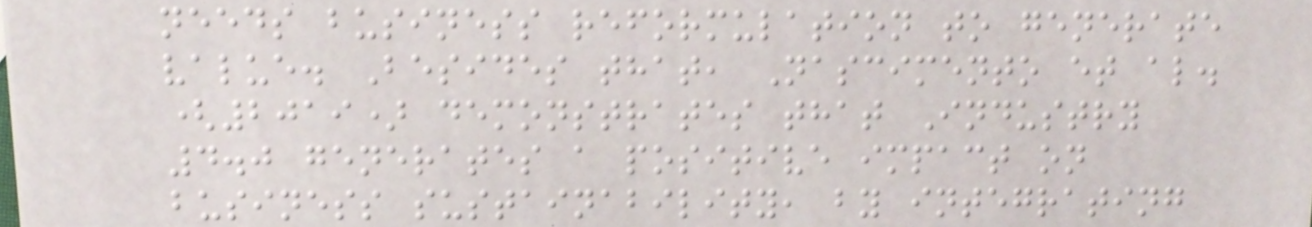needs business reformulation to generate
value. Besides that, Nascimento et al.
(2019) demonstrates that Industry
4.0 generates a positive impact on
business sustainability, by integrating
